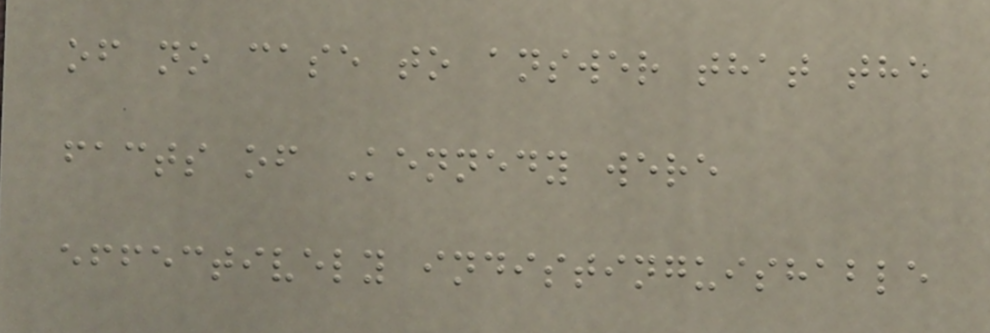of no case to answer that the
facts of Kennedy were
effectively indistinguishable
